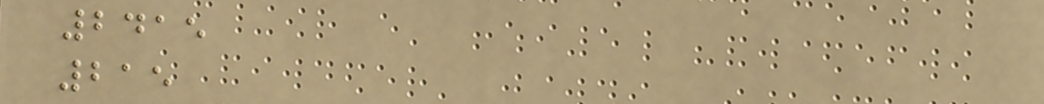2415
215
